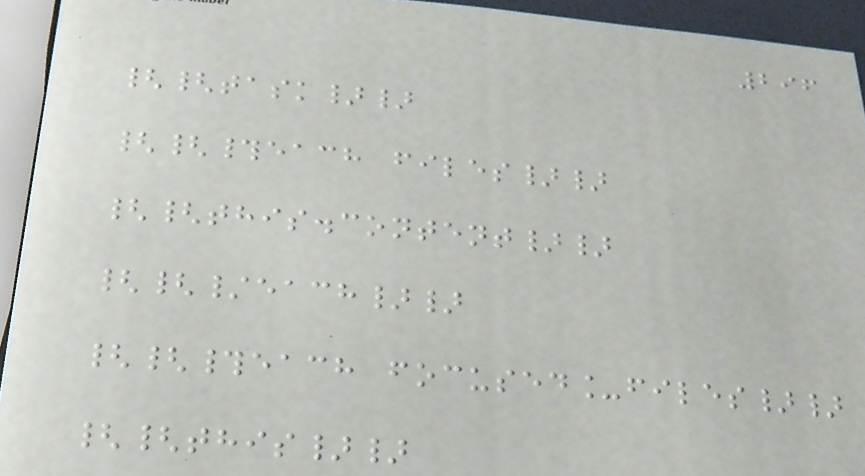296
{{task}}
{{#each files}}
{{this.content}}
{{/each}}
{{#each focused_files}}
{{this}}
